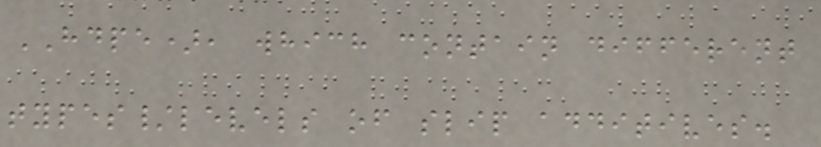HDPE), which contain different
types/levels of slip additives.
